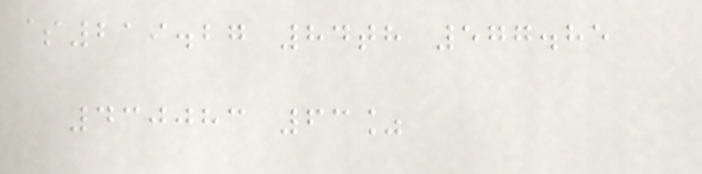$219.27 84th 577.85
430083 63%
